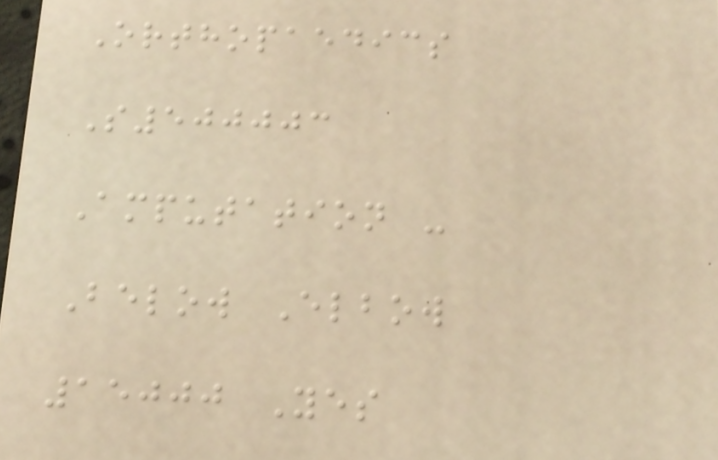Orthopaedics
S500003
Amputation -
Below Elbow
15000 Yes
